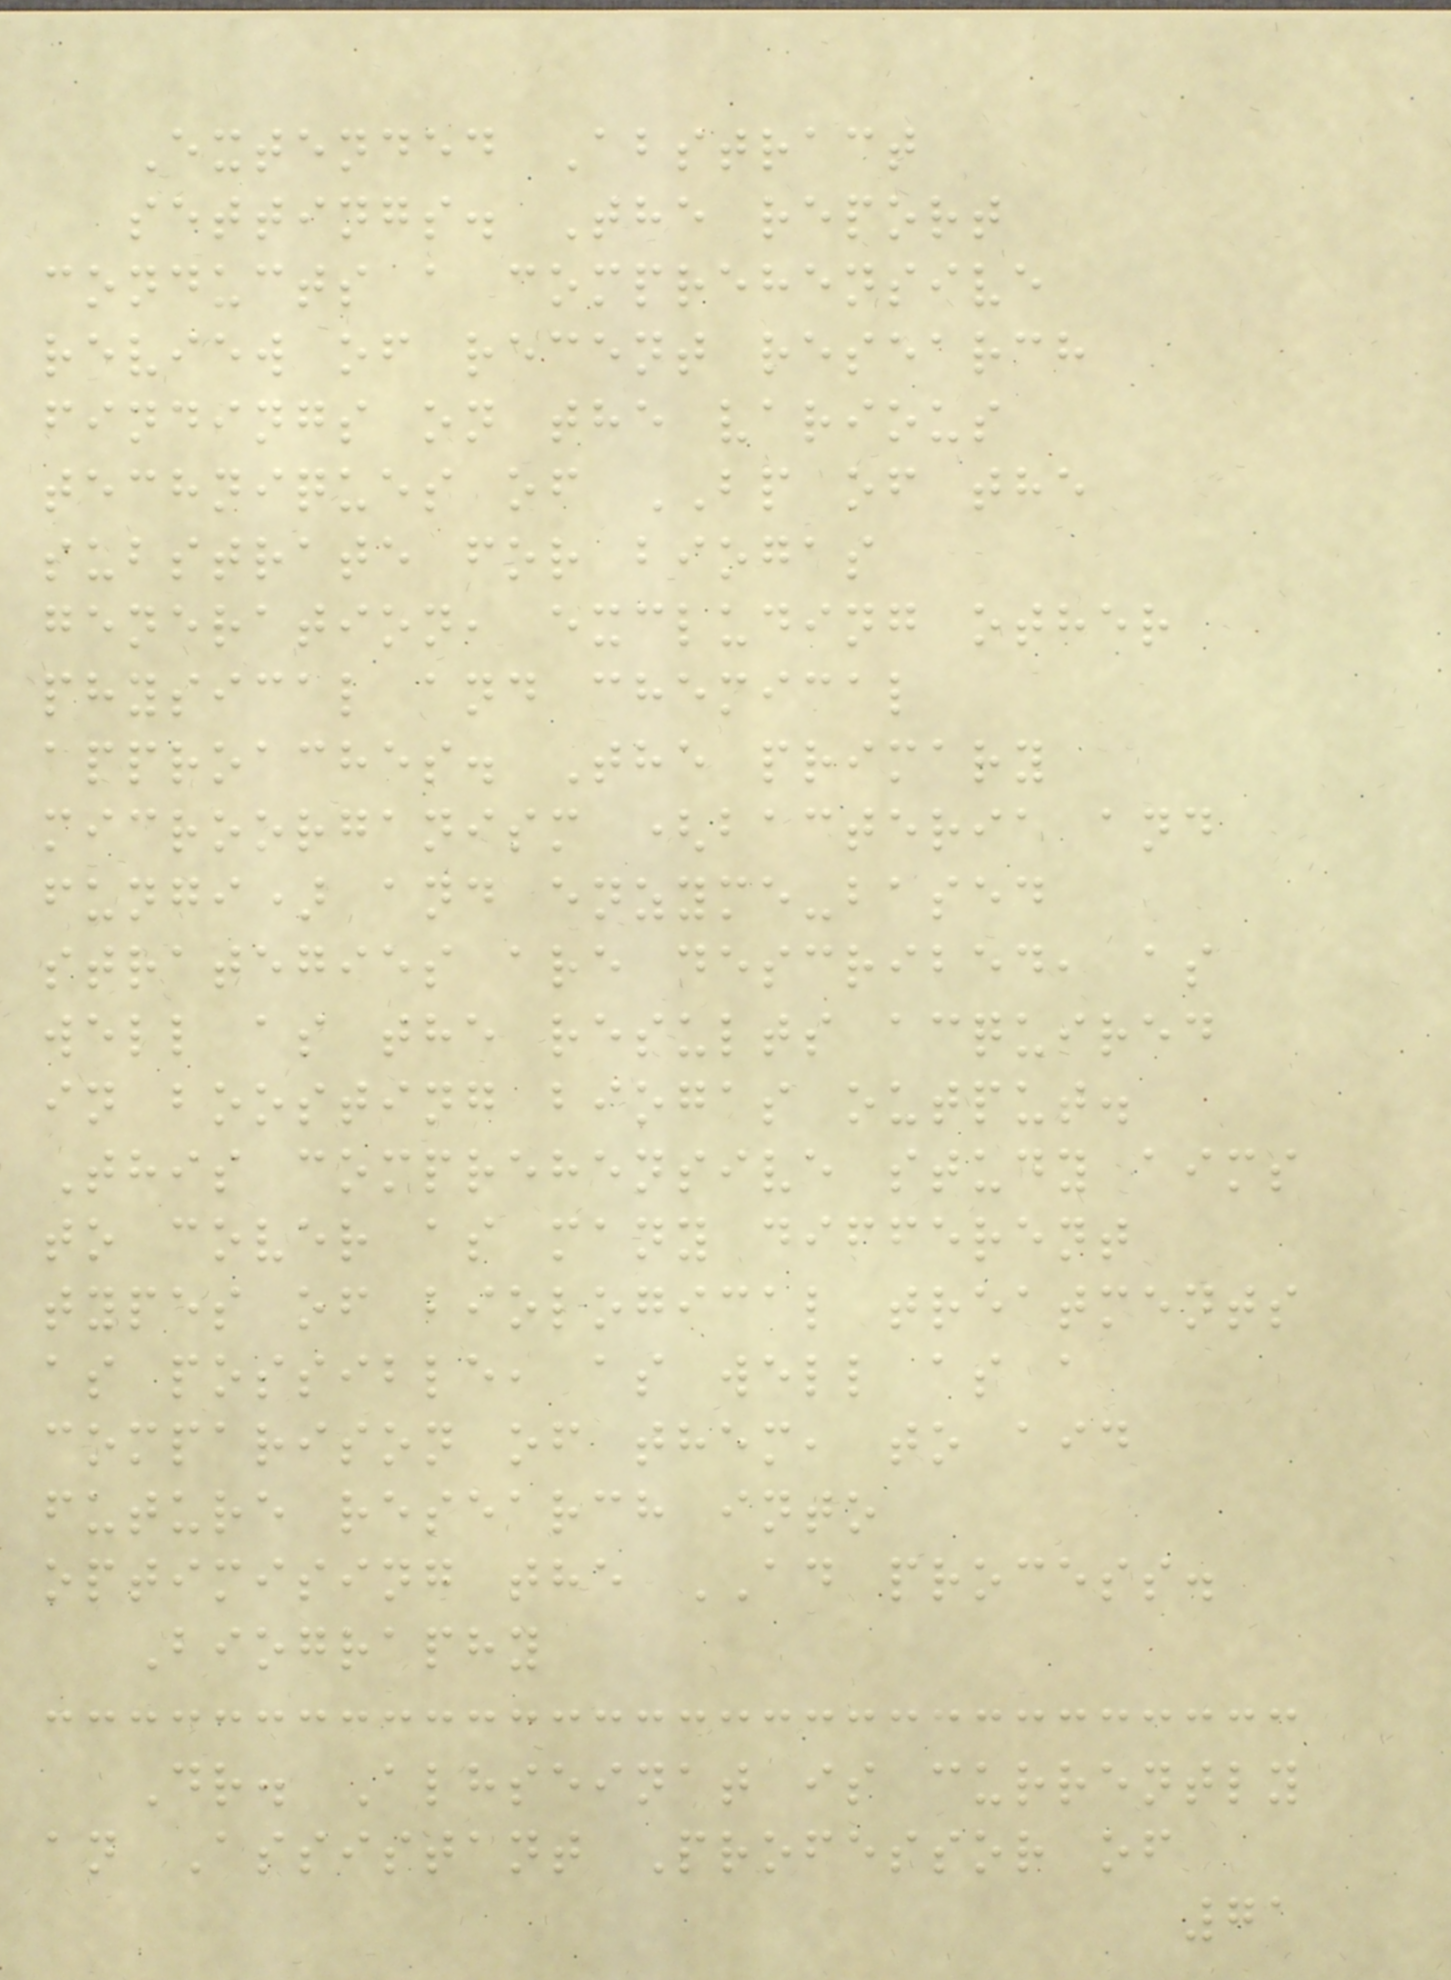Extended Abstract
settings. The report
conducts a comprehensive
review of recent research
findings on the various
techniques of BP of the
substrate for biogas
generation, excluding other
physical and chemical
approaches. The primary
microorganism (bacteria and
fungi) and enzyme-based
strategies are described, as
well as the results acquired
in boosting biogas output.
This comprehensive study aims
to cover as many different
types of biological treatments
as possible, as well as a
comparison of them, to aid
future research into
optimising the AD process.
Biography
Dr. Alhseinat is currently
an Assistant Professor of
71
